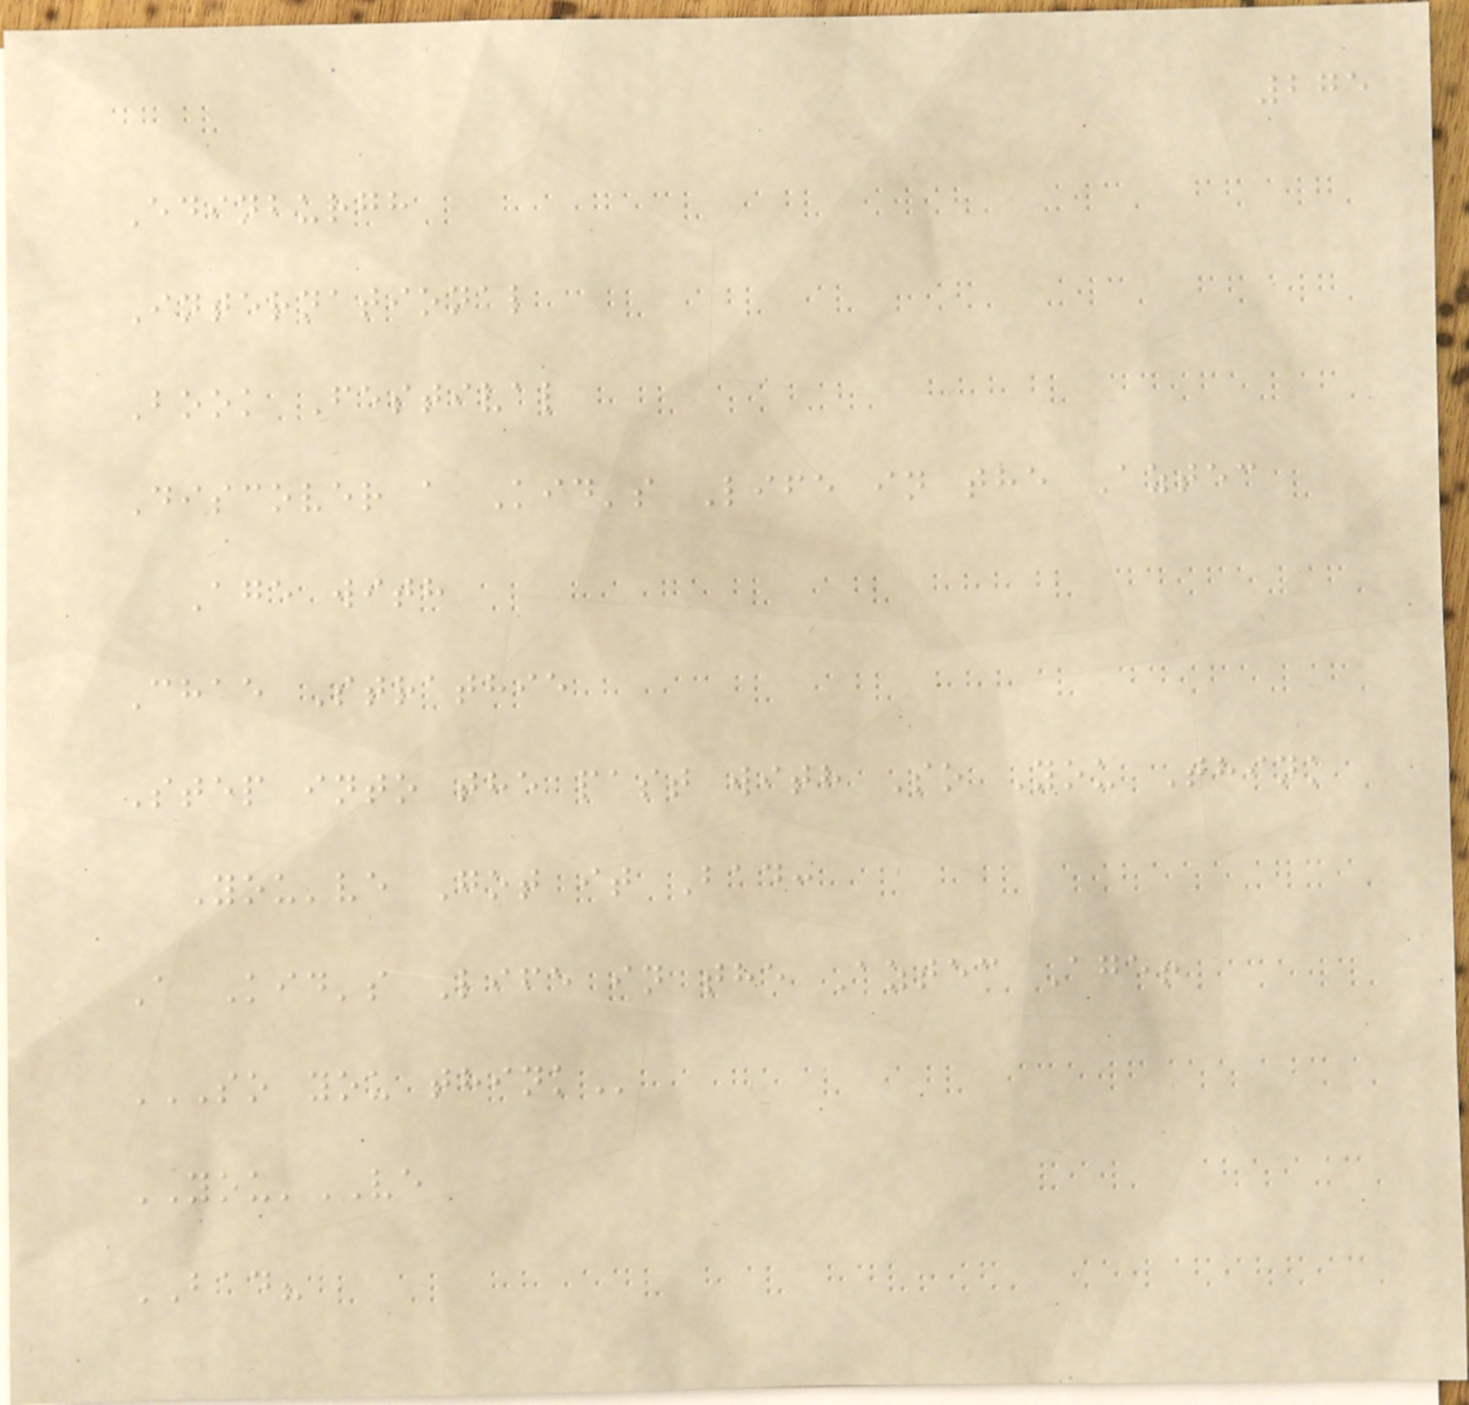275
Edinburgh
International
Book Festival
Discover a Kid's Life in the Aztec
Age with
Chae Strathie
Step into the past with So You Think
You've Got it Bad:
A Kid's Life in the Aztec Age!
SO YOU THINK
YOU'VE
BAD?
